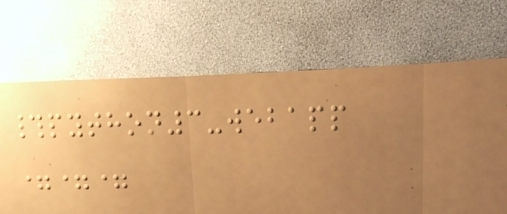#python3-webapp
===
